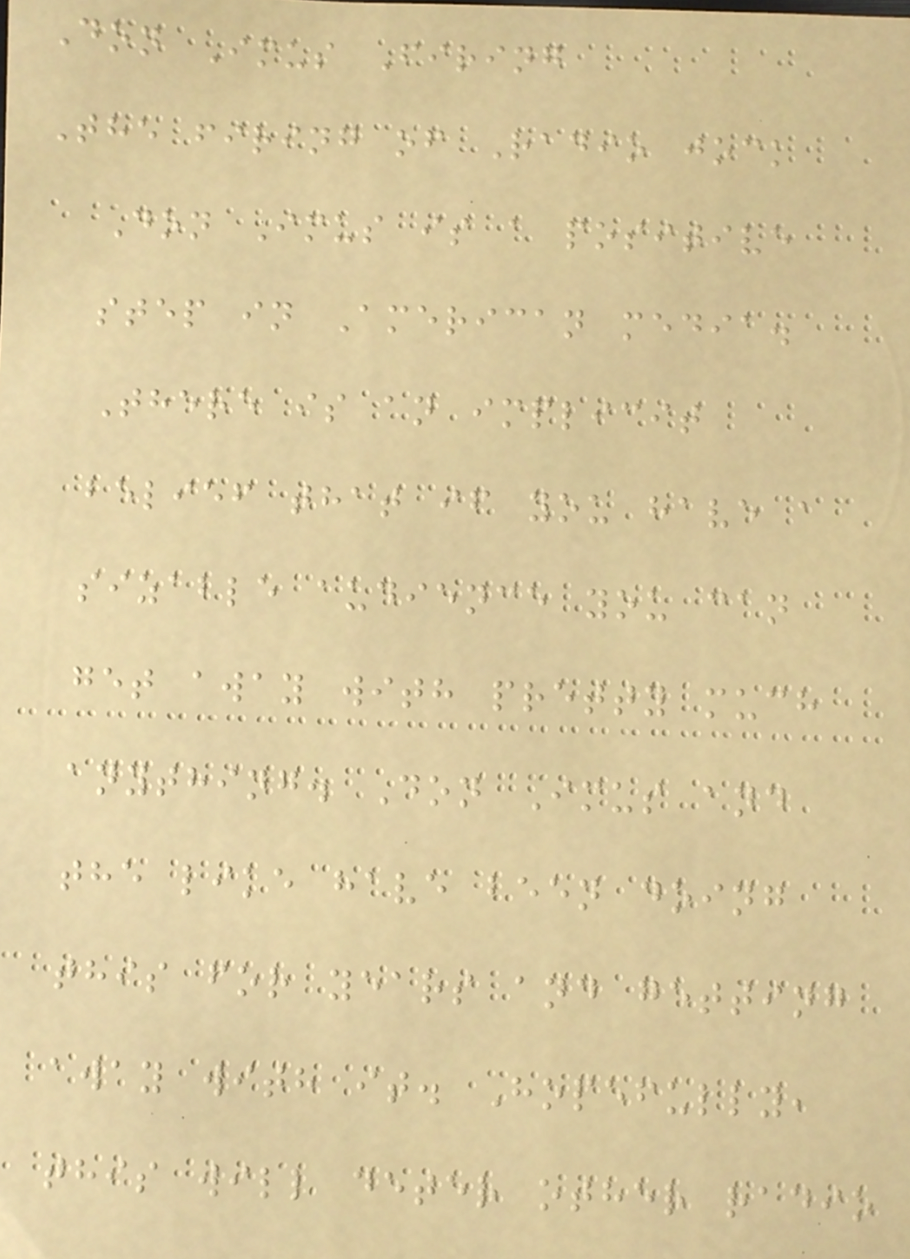Don Imus Firing
The firing of Radio jock
Don Imus is a positive
step in American media.
There is an implicit
belief that if you have a
sizable audience you can
get away with pretty much
anything. Don Imus and
the like have been doing
this for years and getting
away with it. Hopefully,
this will deter other radio
